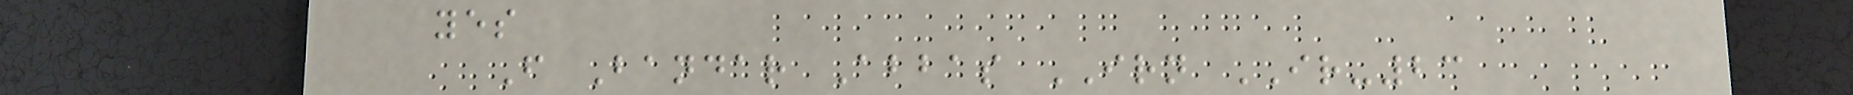yes
F Bandar Abbas IRN IR-23
